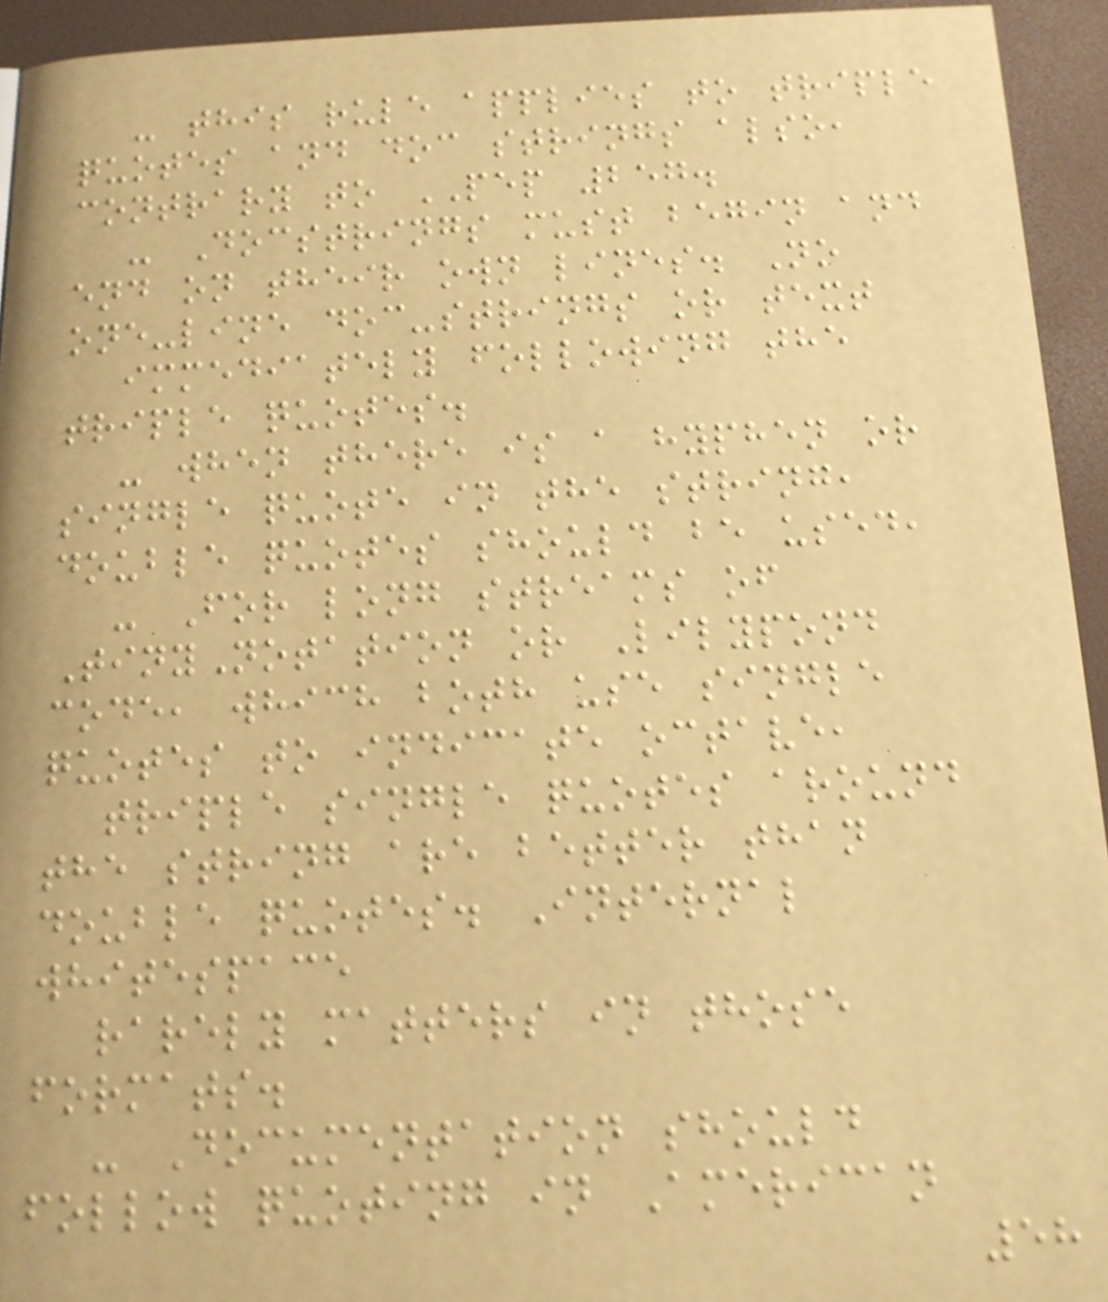- this rule applies to triple
quotes and doc strings also,
contrary to PEP 257.
- Docstrings must begin and
end on their own lines. No
one-line doc-strings or text
immediately following the
triple quotes.
- when there is a hyphen or
single quote in the string,
double quotes should be used,
- For long streams of
TinyNotation or Lilypond
code, which both use single
quotes to indicate octave,
triple single quotes around
the string are better than
double quotes. Internal
whitespace
rarely matters in those
formats.
- Documentation should
follow quoting in American
58
